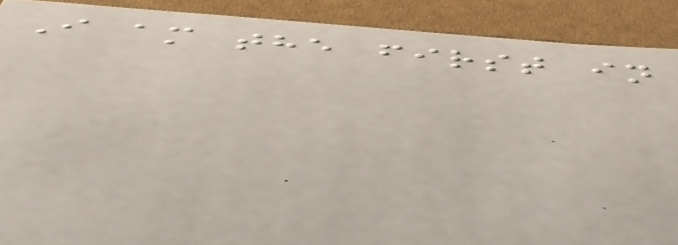I am the first in
